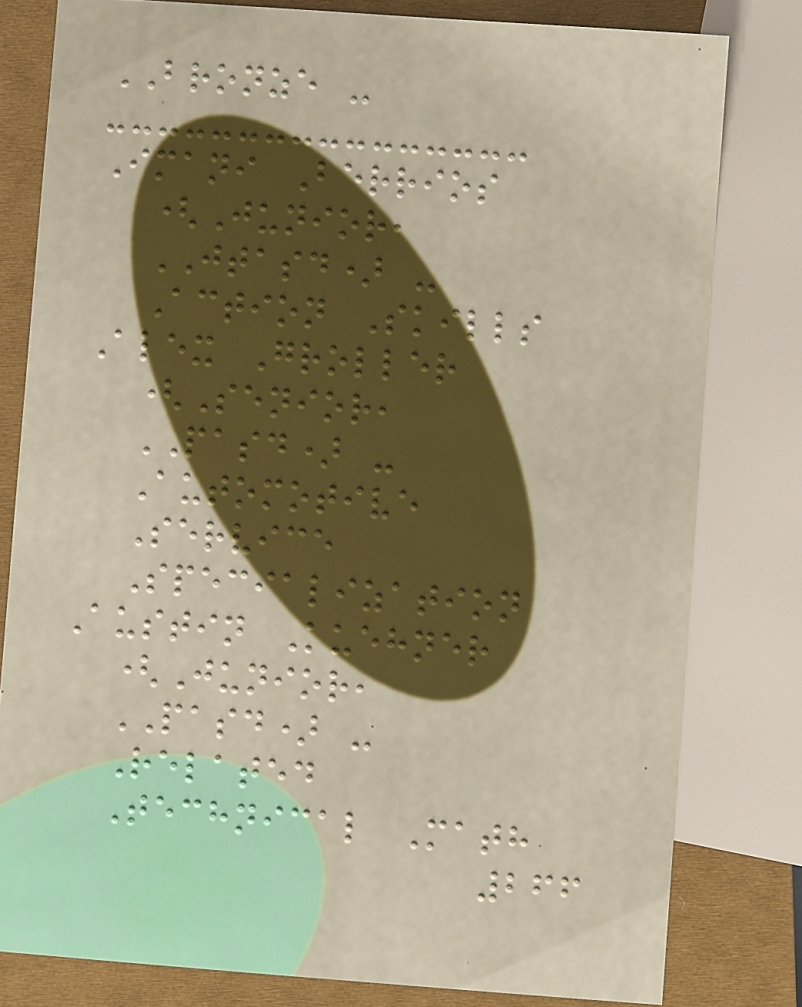BRONZE -
Imani Berrios
(Junior,
JTASD) -
Action Skills
Alex Groller
(Senior,
PASD) -
Automotive
Service
Specialization
Austin Kuehner
(Junior,
PASD) -
Related
Technical Math
266
